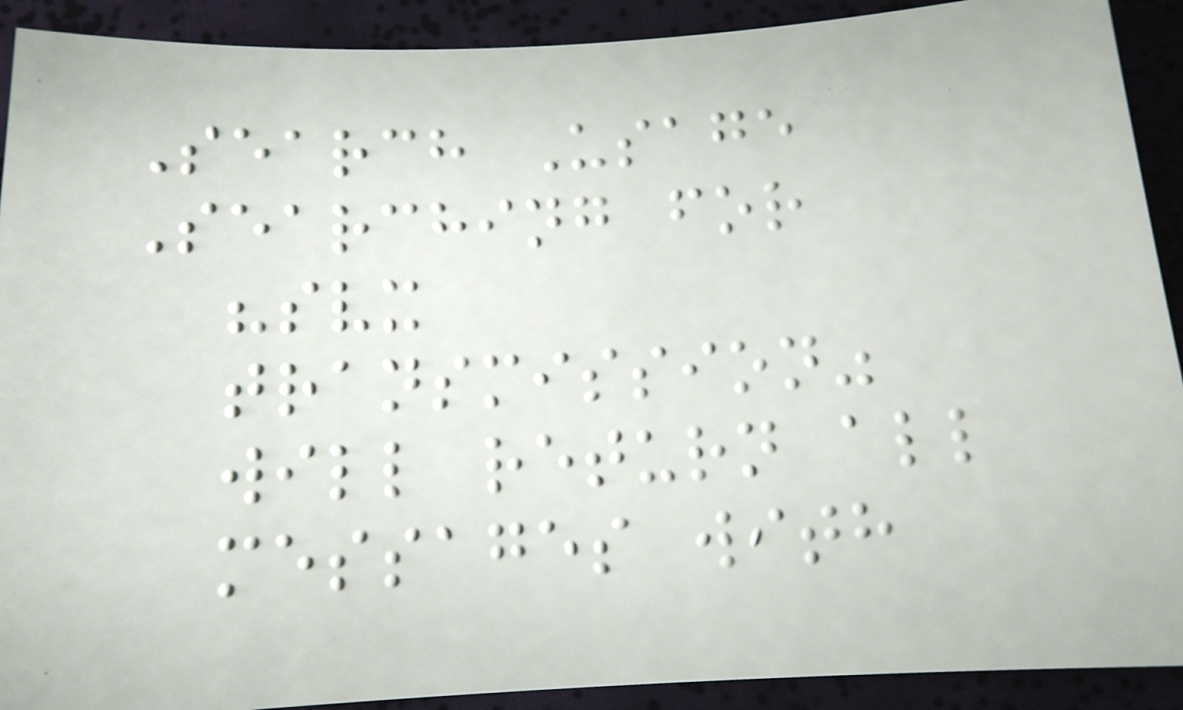Search Usage
Searching for
"svx
transmission"
will return all
messages with
